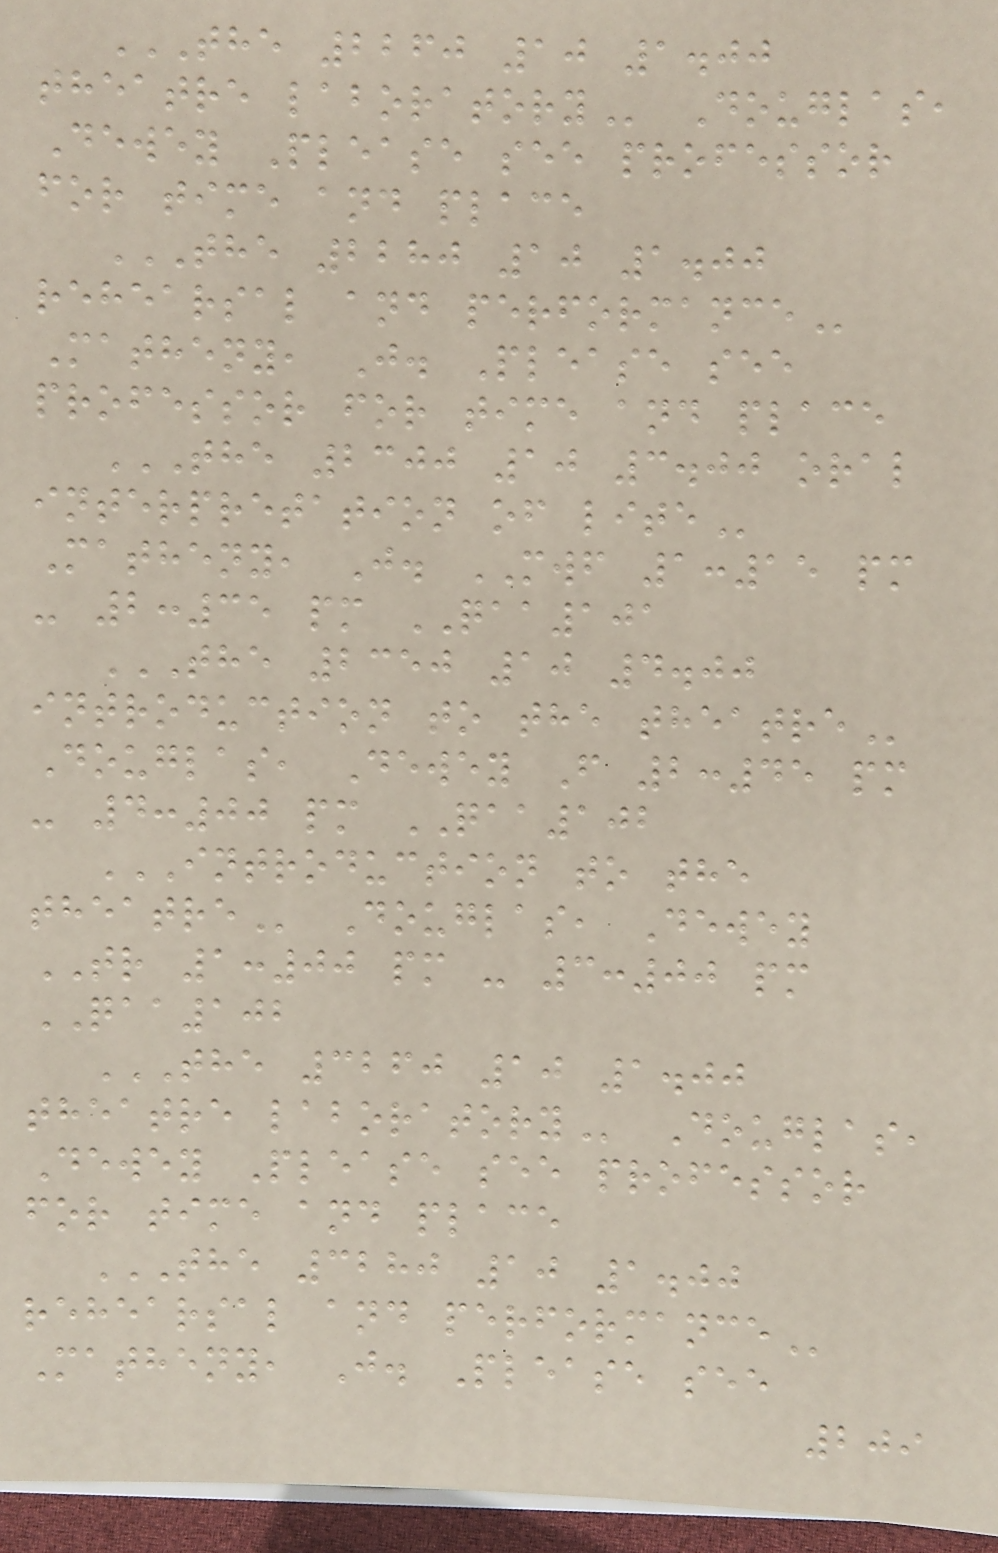THE 2260 10 1.00
THEATRE LABORATORY Douglas,
Dewey Please see professor
for time and place
THE 2280 10 1.00
REHEARSAL AND PERFORMANCE
Matheny, J. Please see
professor for time and place
THE 2300 10 3.00 ORAL
INTERPRETATION OF LITE
Matheny, J. MWF 1:15 pm
- 2:35 pm QAA101
THE 2350 10 4.00
INTRODUCTION TO THE THEATRE
Douglas, Dewey F 2:45 pm
- 4:00 pm QAA102
INTRODUCTION TO THE
THEATRE Douglas, Dewey
TR 1:00 pm - 3:00 pm
QAA102
THE 3260 10 1.00
THEATRE LABORATORY Douglas,
Dewey Please see professor
for time and place
THE 3280 10 1.00
REHEARSAL AND PERFORMANCE
Matheny, J. Please see
209
